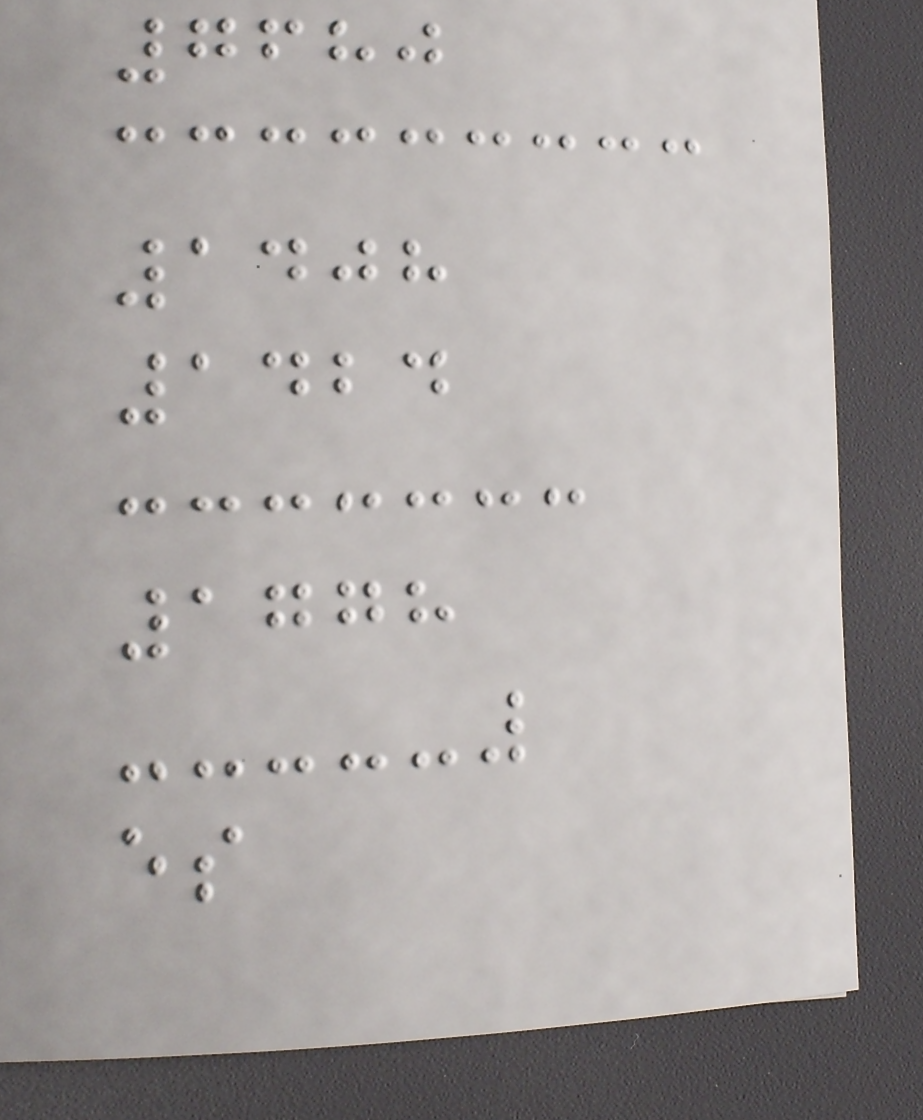7680
1408
1424
1778
es
